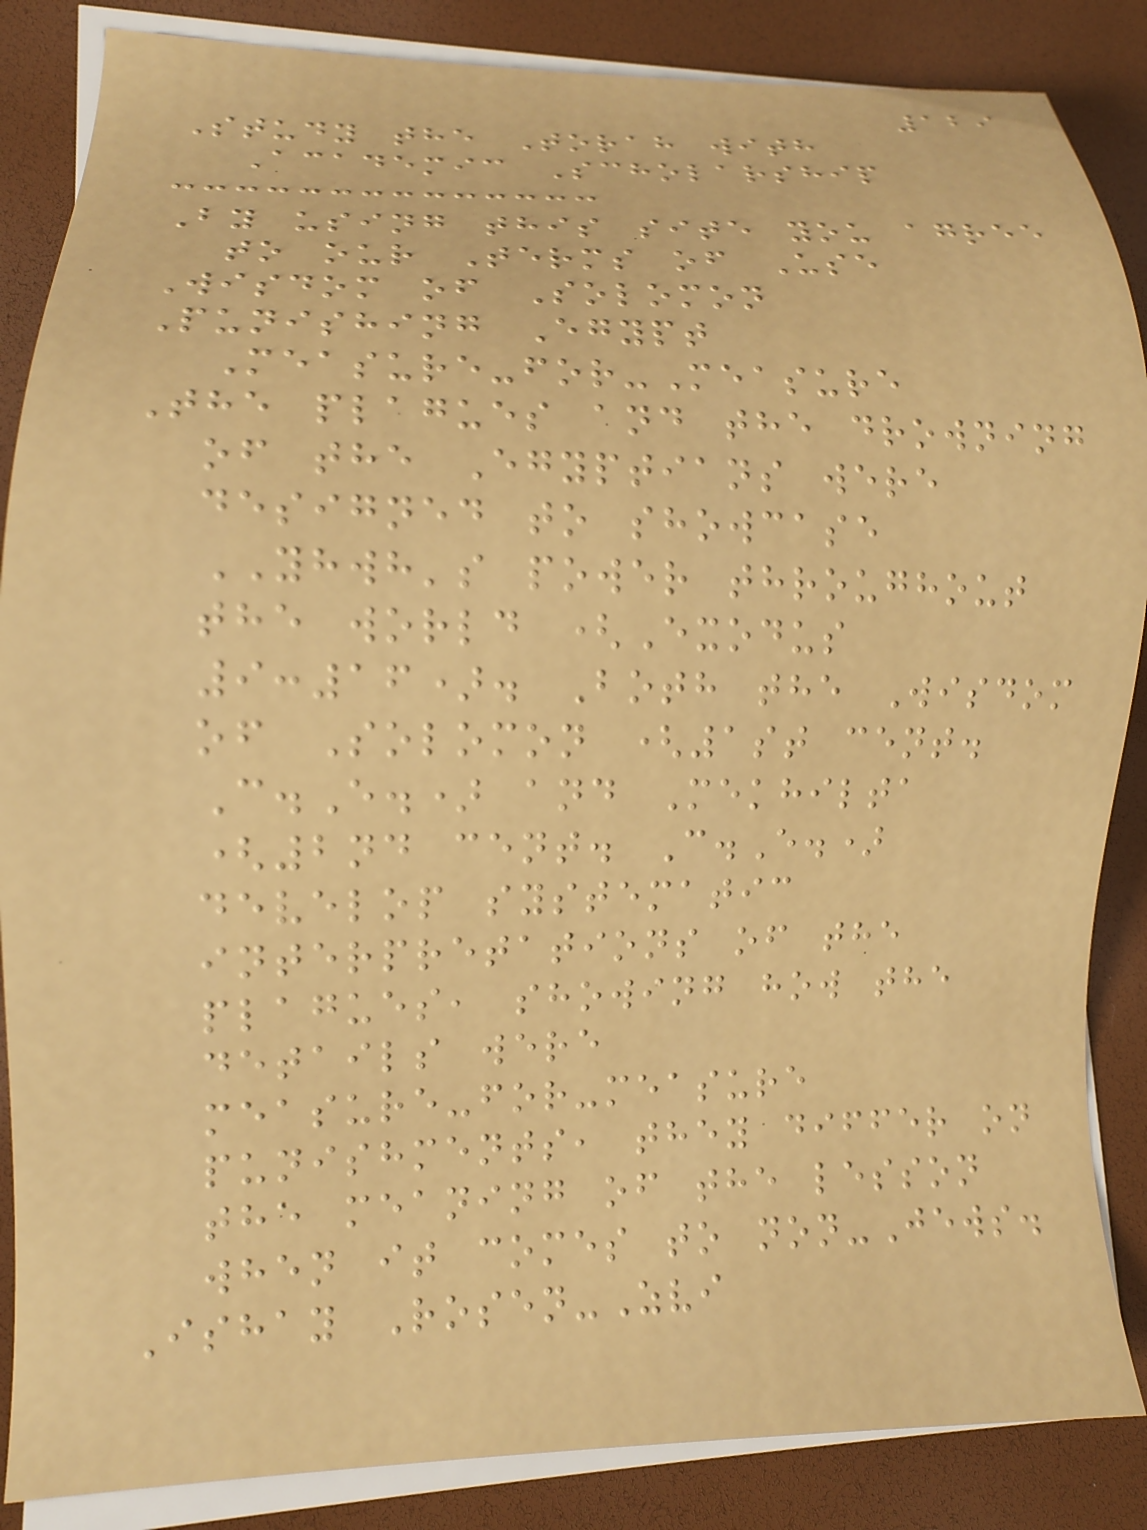129
Study the Torah with
Academic Scholarship
By using this site you agree
to our Terms of Use
Wisdom of Solomon
Punishing Egypt
Measure-for-Measure
The plagues and the drowning
of the Egyptians were
designed to showcase
YHWH's power throughout
the world (Exodus
9:16). Both the Wisdom
of Solomon (1st cent.
C.E.) and Mekhilta
(2nd cent. C.E.)
develop systematic
interpretations of the
plagues, showing how the
details were
measure-for-measure
punishments, they differ on
the meaning of the lesson
when it comes to non-Jews.
Ishay Rosen-Zvi
